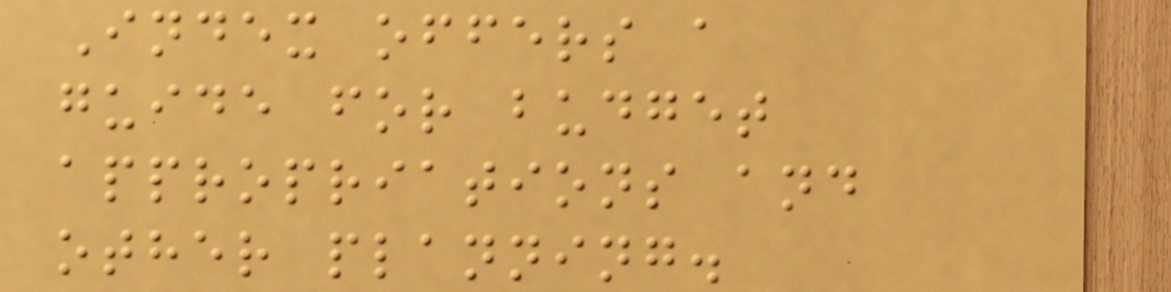Index offers a
guide for budget
appropriations and
other planning.
